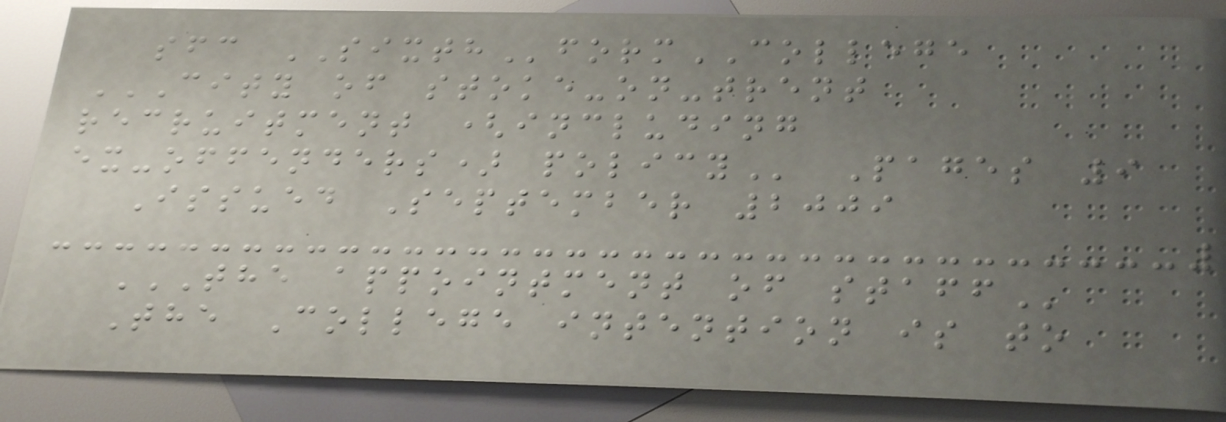sfc SIXTHformCOLLEGE
CITY OF STOKE-ON-TRENT
RECRUITMENT (INCLUDING
EX-OFFENDERS) POLICY Pages 9
Issued September 2009
THE APPOINTMENT OF STAFF
The College intention is to
